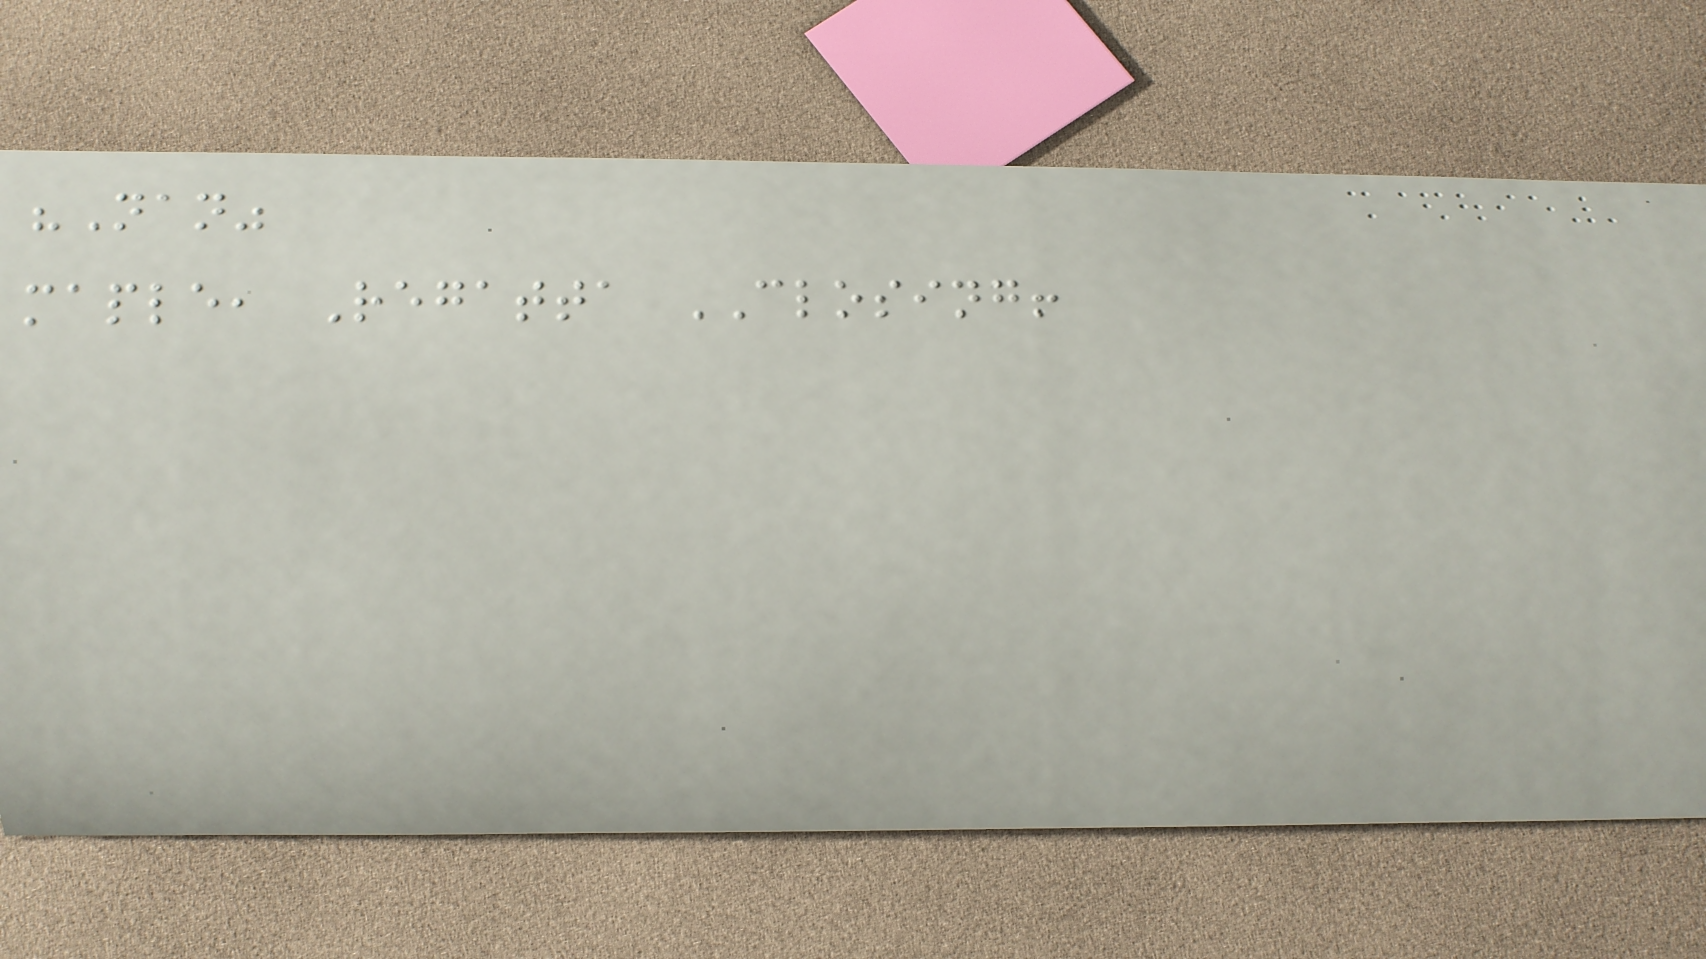"Nan"
maple, Regatta CLOSING!
